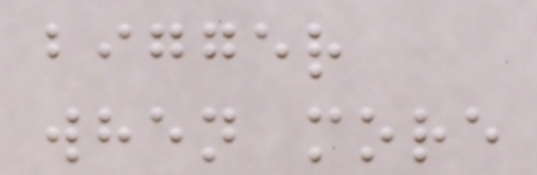bigger
when more
